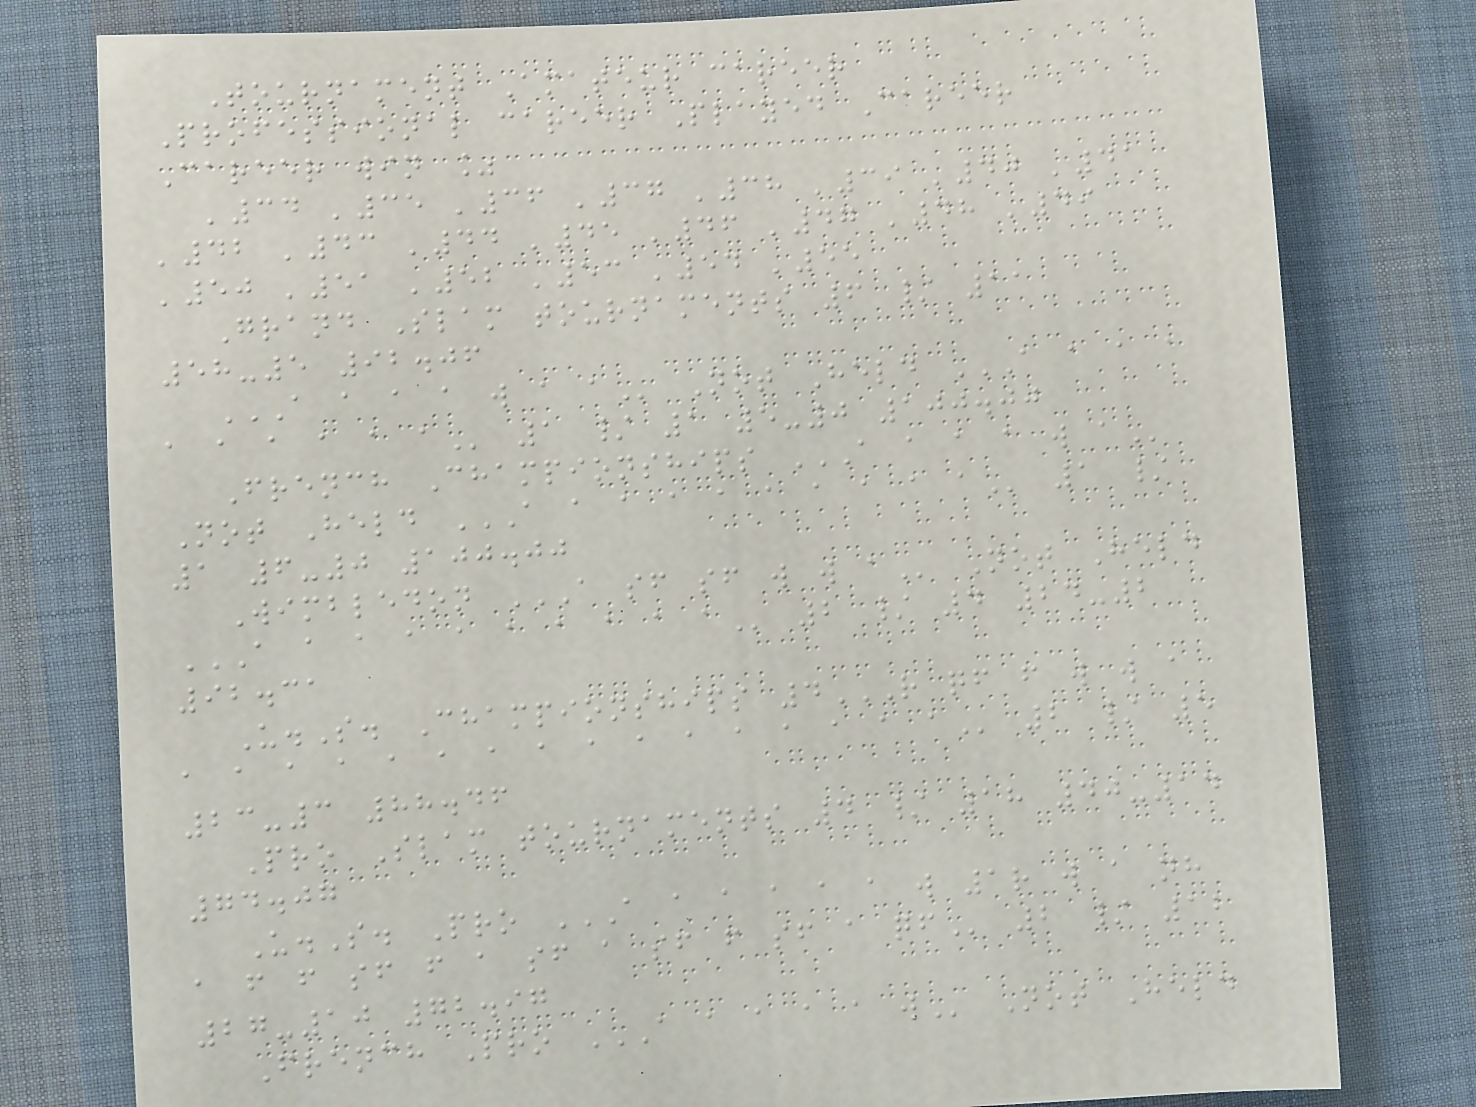Tournament Amateur career
Professional career Played Career
Career win %
'34 '35 '36 '37 '38 '39 '40 '41
'42 '43 '44 '45 '46 '47 '48 '49
'50 '51 '52 '53 '54 '55
Grand Slam tournaments 6 / 11
58-5 92.06
A A A A W A A Not Held A A A A
A A A A A A 1 / 1 5-0 100.00
French Championships A A A A W A
Not Held A A A A A A A A A A 1 /
1 6-0 100.00
Wimbledon A SF SF W W A Not Held
A A A A A A A A A A 2 / 4 24-2
92.31
U.S. Championships 4R QF F W W A
A A A A A A A A A A A A A A A A 2 / 5
23-3 88.46
Pro Slam tournaments 4 / 18 40-14
74.07
U.S. Pro A A A A A A W 1R W A NH
A F F SF F A SF A SF F SF A QF 2 / 12
27-10 72.97
French Pro A A A A A W Not Held
